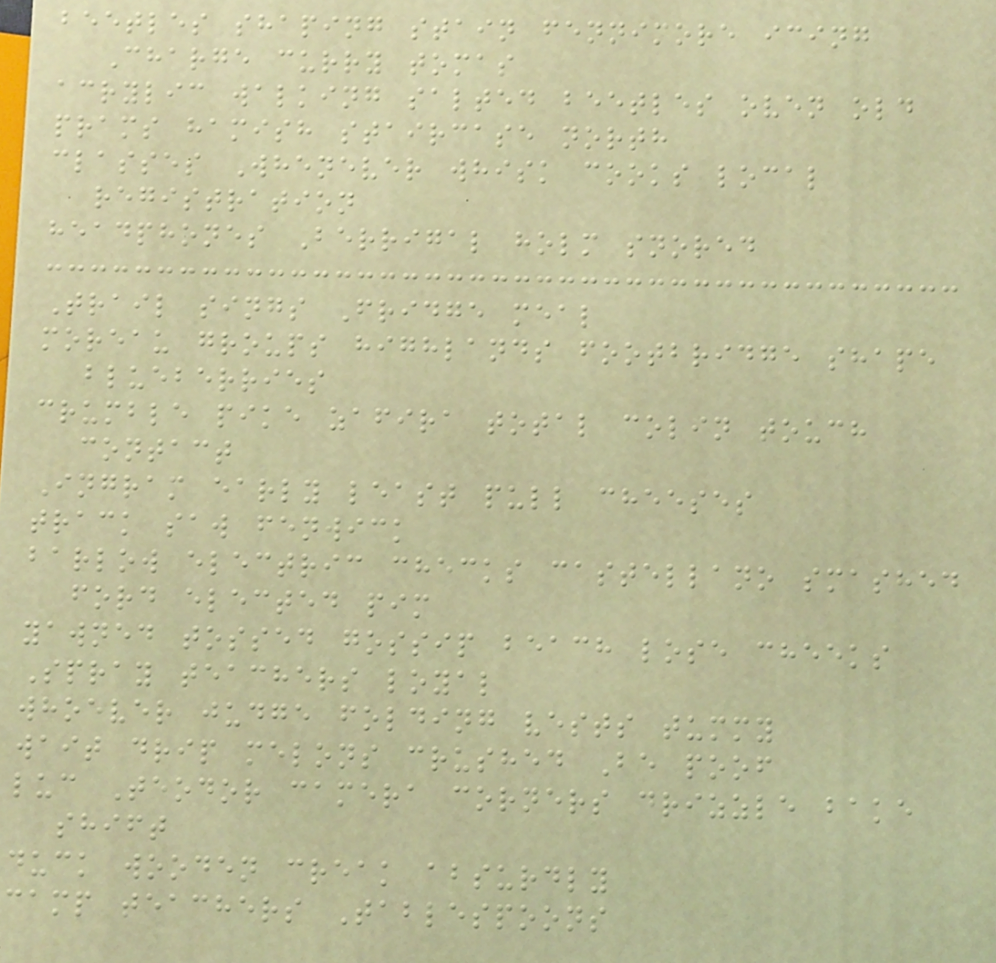beetles shaping stain fennimore icing
Charge curry tomas
acrylic walking salted beetles oven old
prams hamish staircase north
classes Whenever whisk cooks local
registration
headphones Berrigal holm snored
Trail sings Fridge meal
moreau groups highlands footbridge shape
blueberries
crumble pike zafira total colin touch
contact
Ingram early least pull cheeses
track saw fenwick
barlow electric checks castellano smashed
ford elected pim
yawned tossed gossip beach lose cheeks
Spray teachers loyal
whoever judge folding vests tummy
wait drip melons crushed Be poof
luc Teodor camera corners drizzle bake
shift
duck wooden creak absurdly
camp teachers Tablespoons
